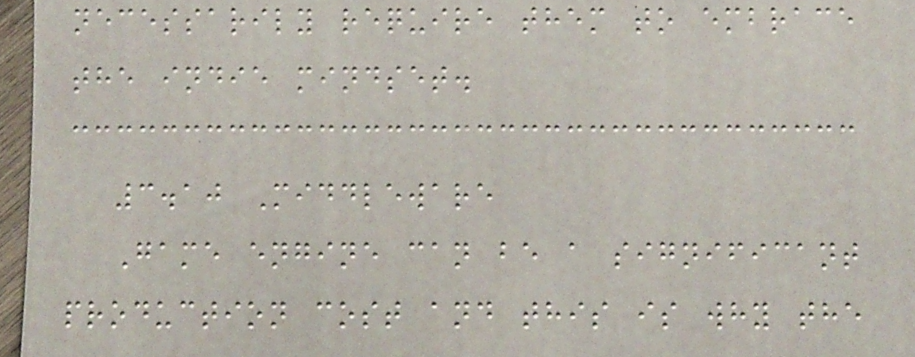necessarily require them to embrace
the indie mindset.
3.10 Middleware
Game engine can be a significant
production cost and this is why the
